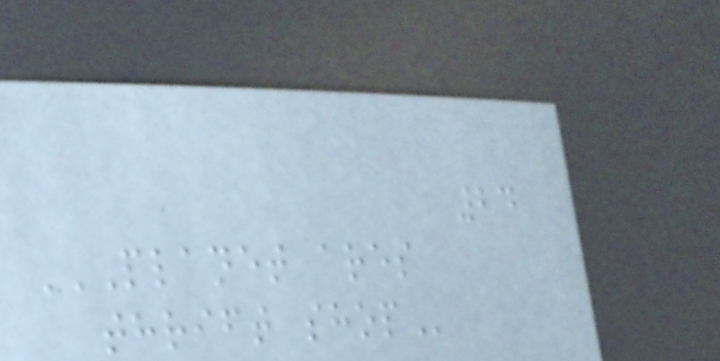24
PLANET ARES
THRIFT SHOP
